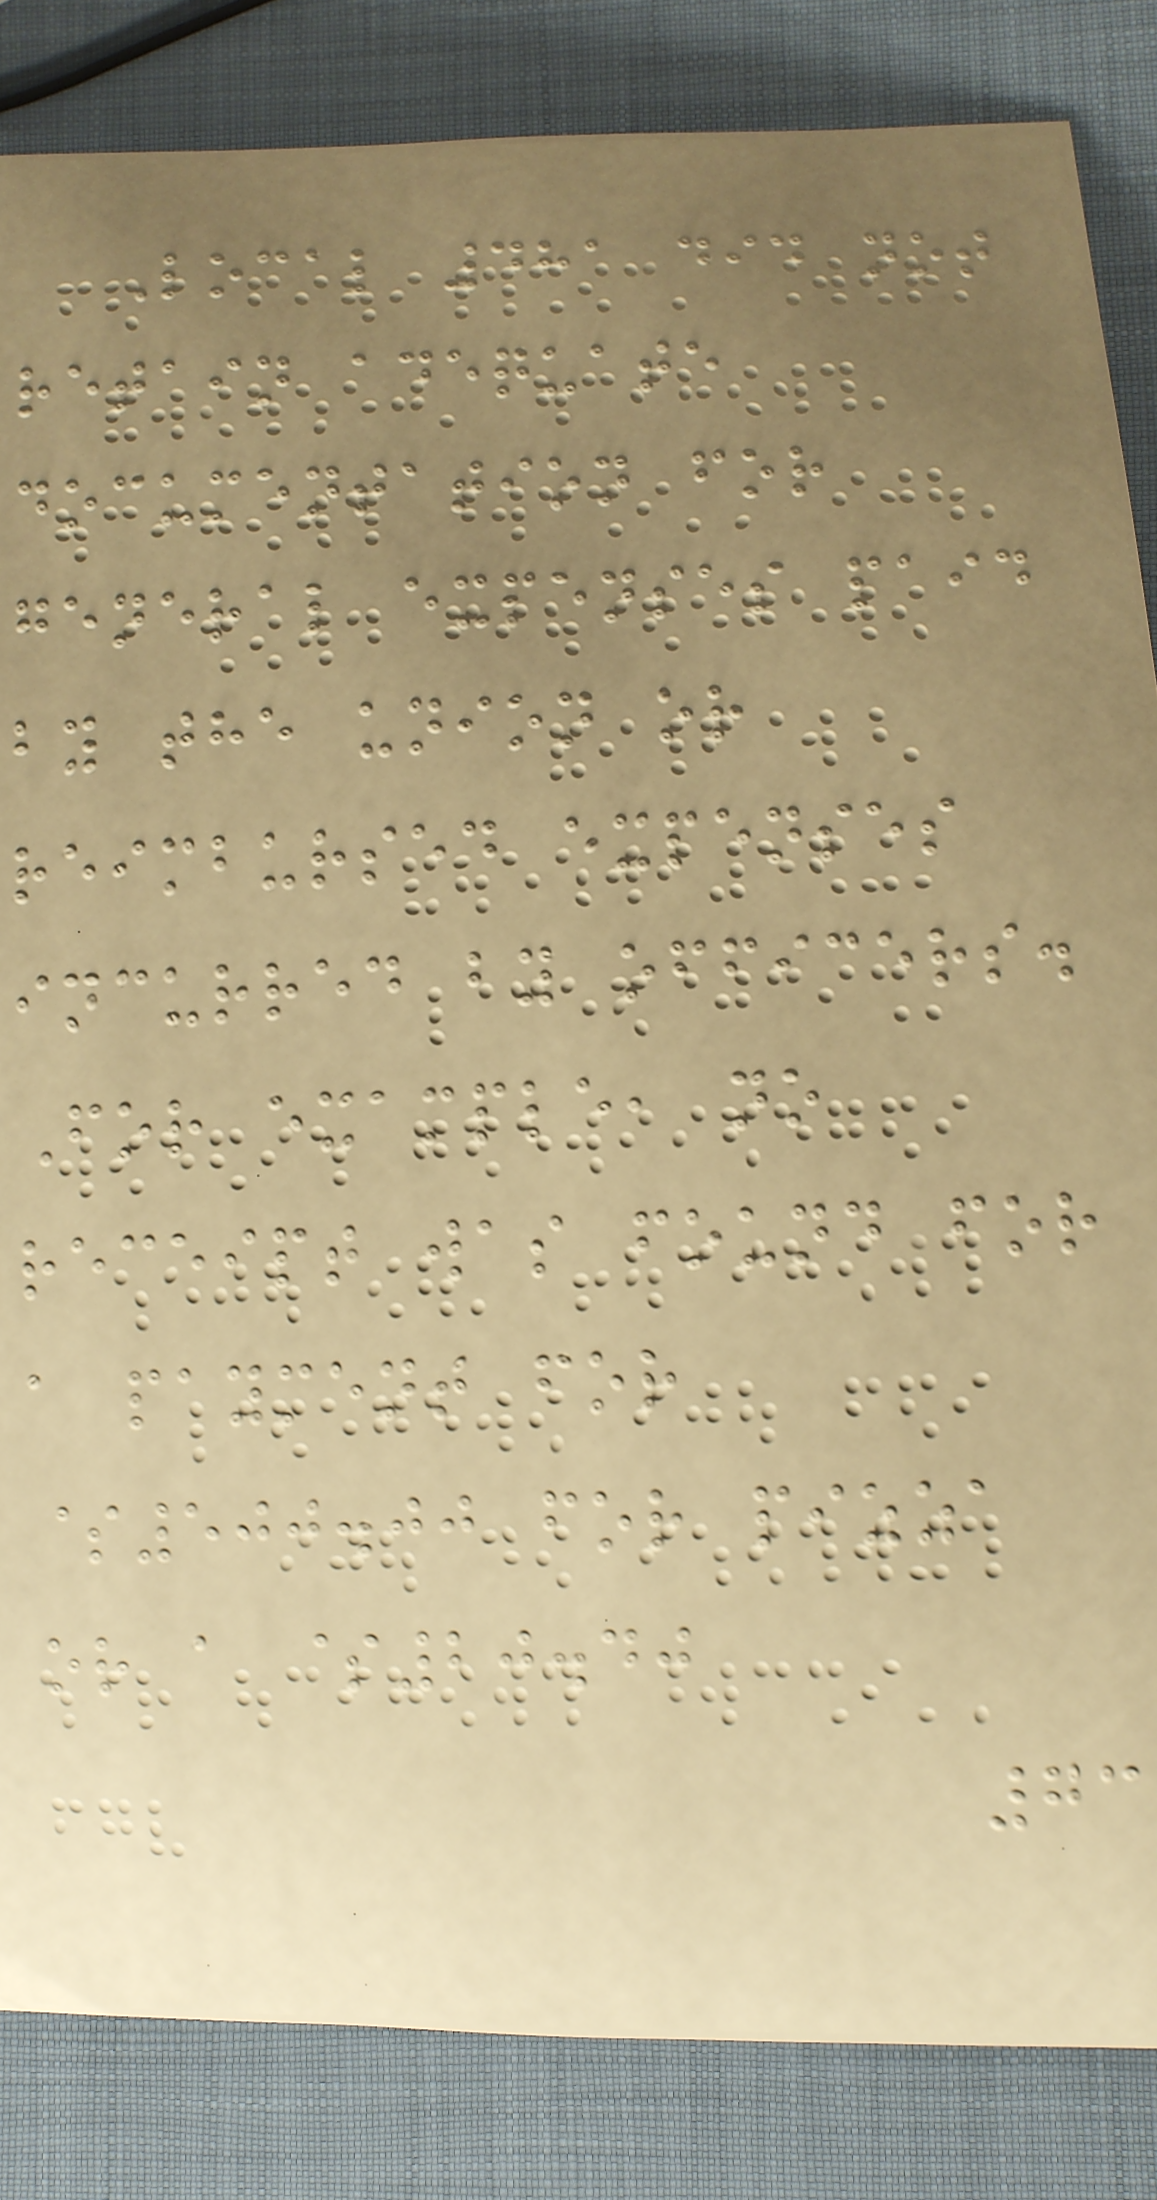Local 481 did not
retain adequate
documentation for
general expenses paid
by the union or
reimbursed expenses
incurred by officers.
For example, no
receipt was found for
a payment for
$500.00 for pizza
or a $20.40
73
